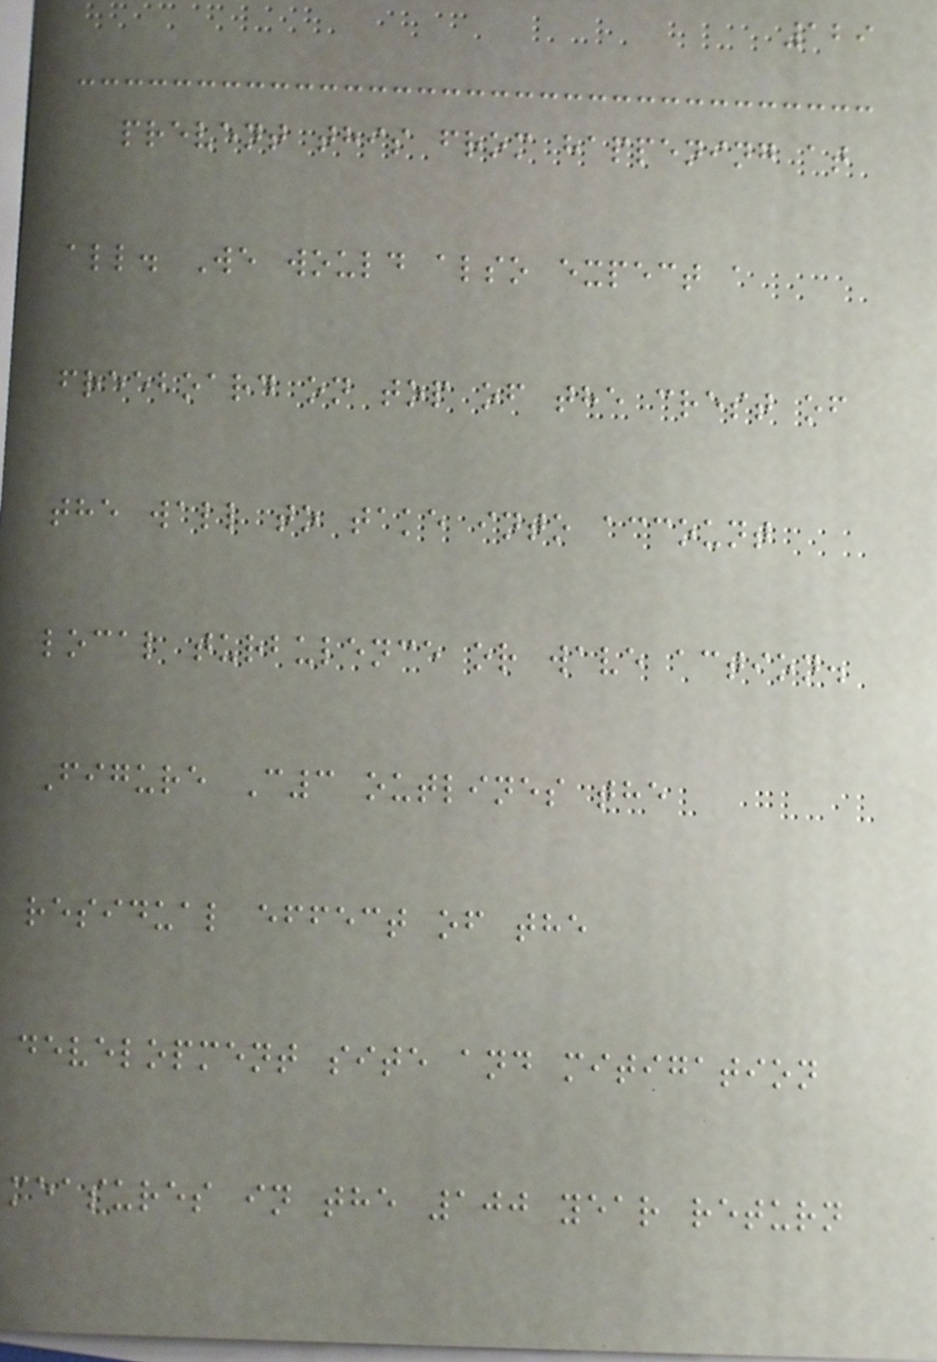129
prevent this from happening at
all. We would also expect a
freeboard on top of the crest of
the wall to take into account
local turbulence or wave action.
Figure C3 outlines the
residual effect of the
development site and mitigation
measures in the 100 year return
